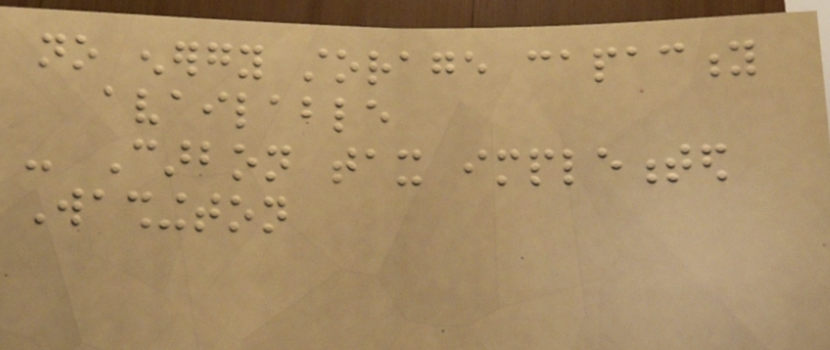no energy storage capacity
available
- Carbon tax implemented
Washington
